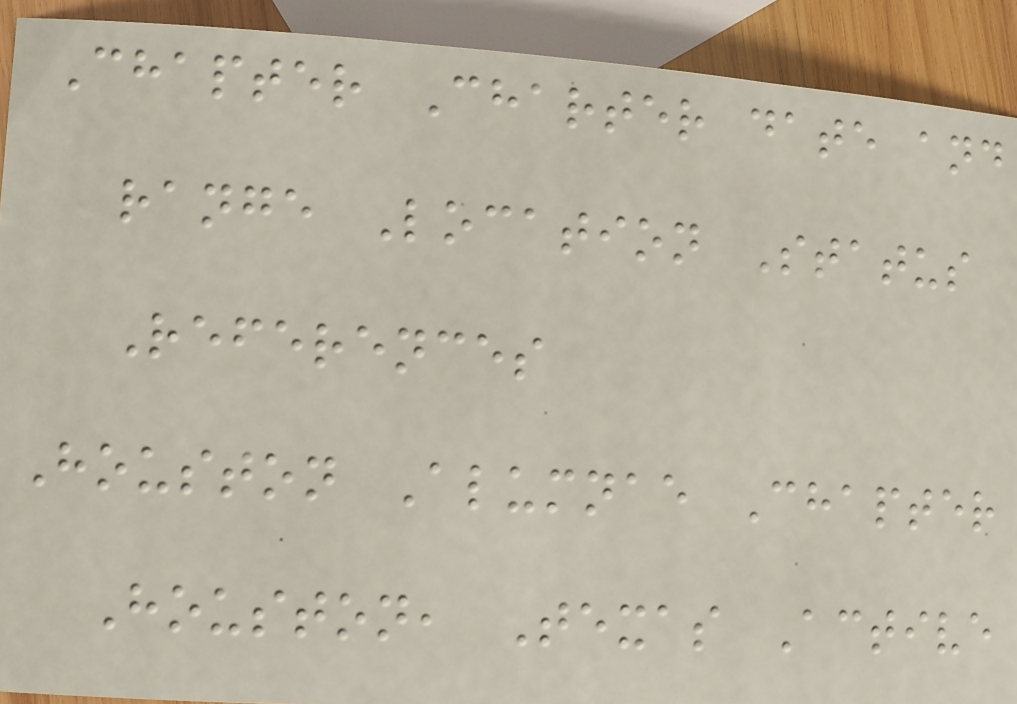Chapter Charter date and
range Location Status
References
Houston Alumnae Chapter
Houston, Texas Active
